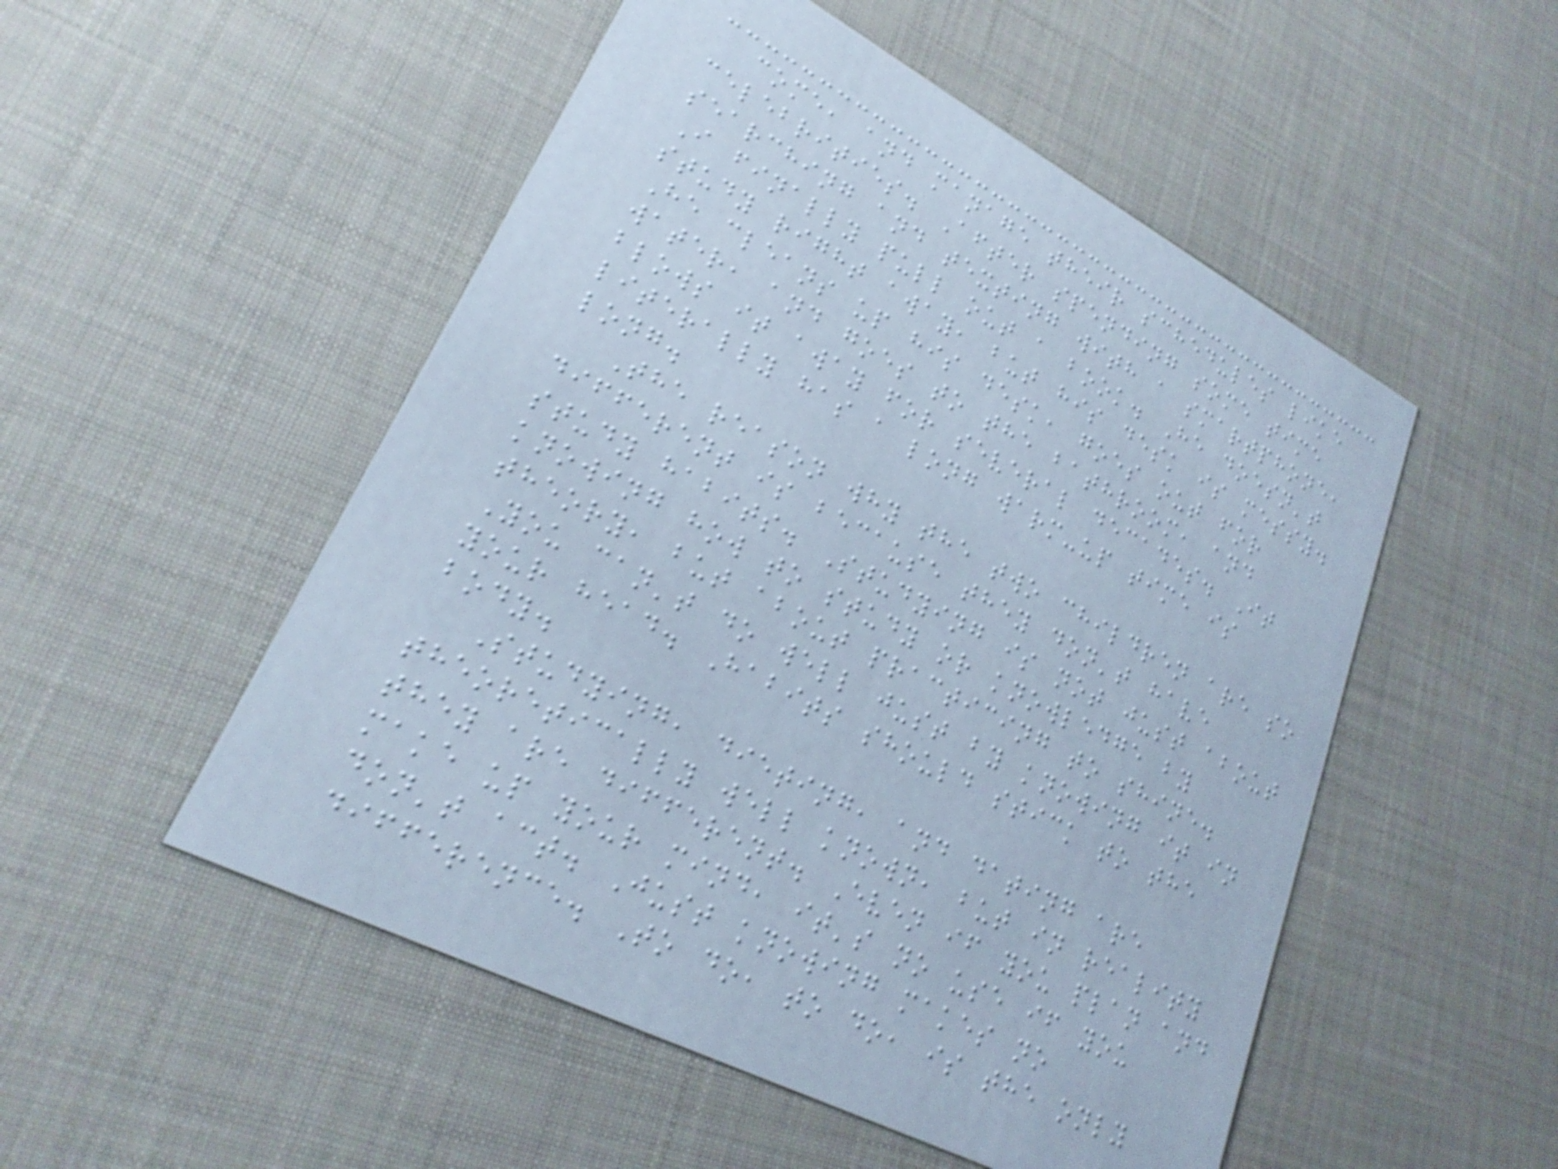come, and manage their schedules like
celebrities. After spending some time
searching and texting with a smartphone,
I finally pull out a book. He doesn't
study right away, but his desk is messy.
He cleans up his desk, goes out for
water, and goes to the bathroom, and
blows it away for several decades. It
literally has a long warm-up time is
long.
The reason why the two children are so
different is because they don't have
study habits. Studying is not just about
knowing how to study or knowledge by
theory, but about practicing to shine.
You can't do well just by knowing it in
your head. Habits should stick to the
body.
Studying, dieting, and dating are
theoretically well known, but in reality
they are different. Even if you plan and
make up your mind, it's no use if you
don't act. Just knowing makes no
difference. To do, to do, is the only
